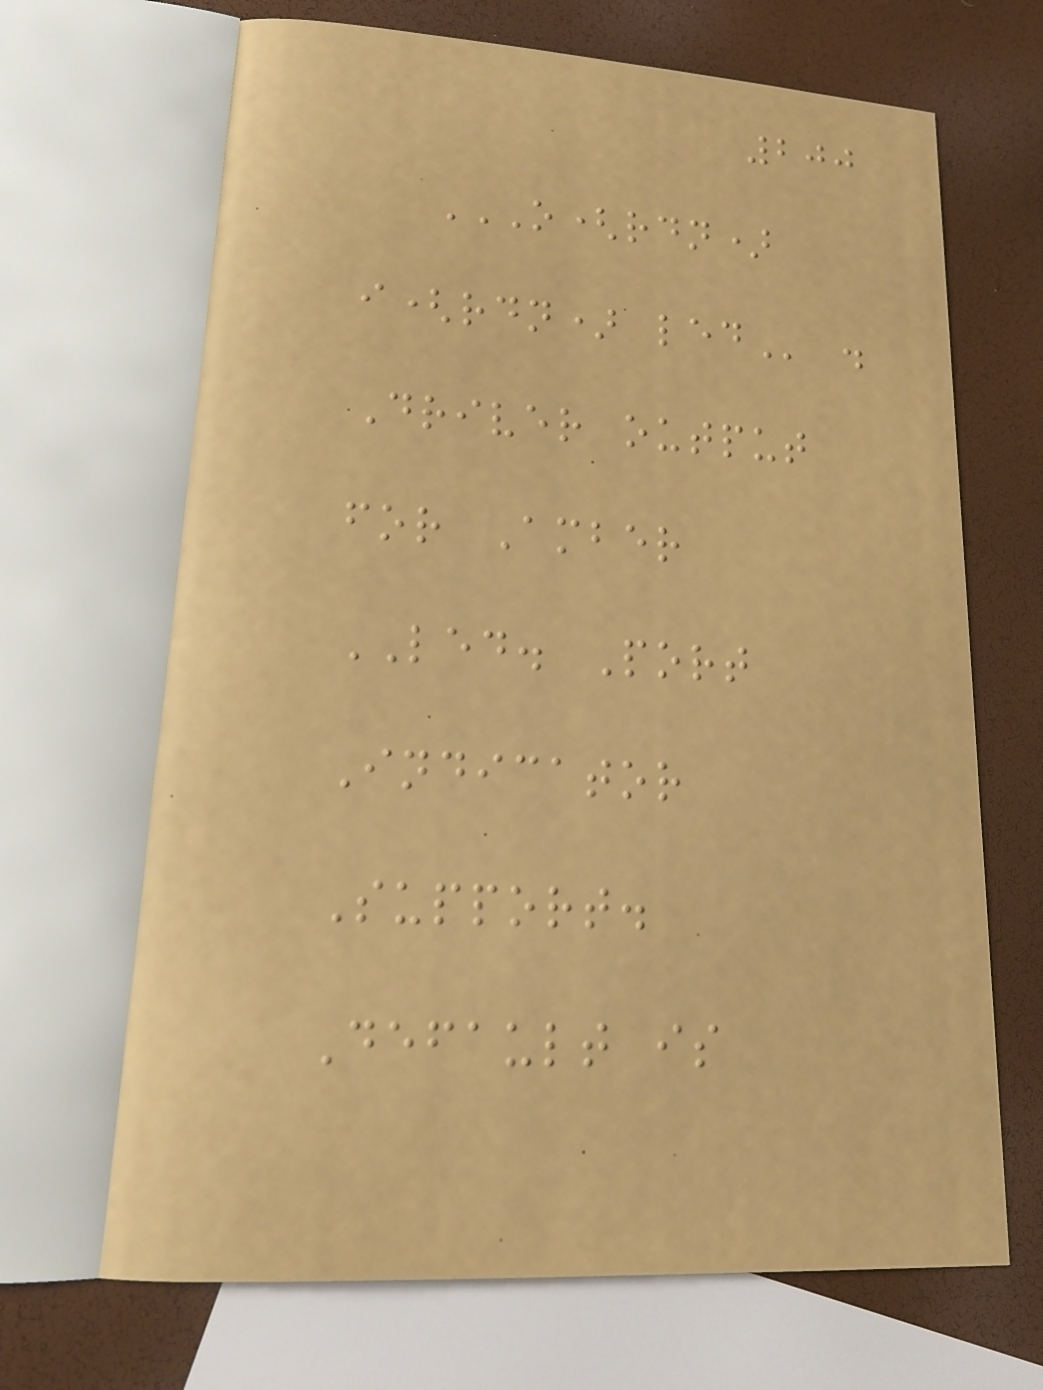200
O(RDN)
I(RDN) LED .
Driver output
for Amber
LED. Port
Indicator
Support.
Default is
